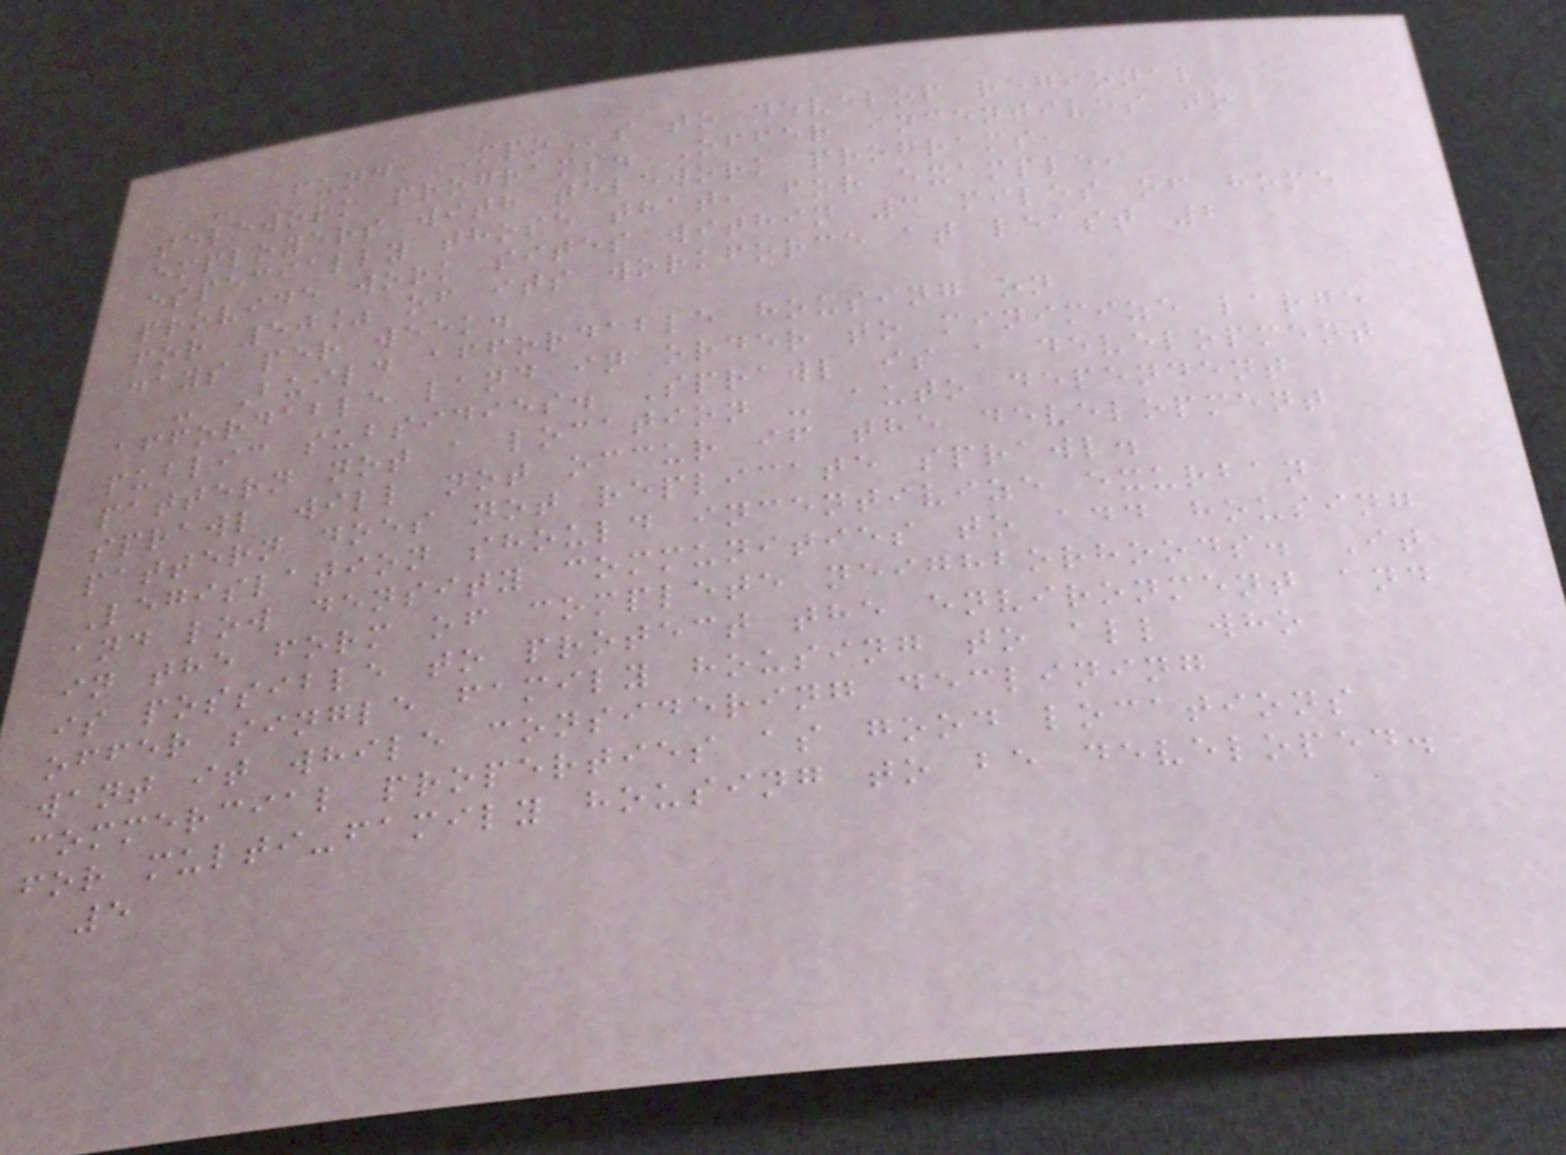- Fund MPOs to develop regional
telework programs. Offer incentives to
employers with telework programs,
especially those that, for example,
provide work sites within 3 miles of home
for 50% of its workforce at least 2
days per week.
- Build affordable housing on
affordable land in order to minimize large
public subsidies. Sprawl is a development
pattern not a location - auto dependent
sprawl will not occur if the development
pattern does not replicate sprawl.
Legislation should incentivize exurban
and low density communities to add housing
in the form of complete neighborhoods. It
is possible to protect the environment and
offer single family housing to all who
want it while considering declining
commercial properties as good locations
for multi-family housing to be developed.
5
